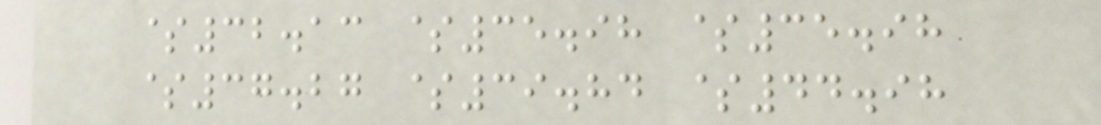$32.13 $35.98 $35.98
$37.27 $39.84 $44.98
